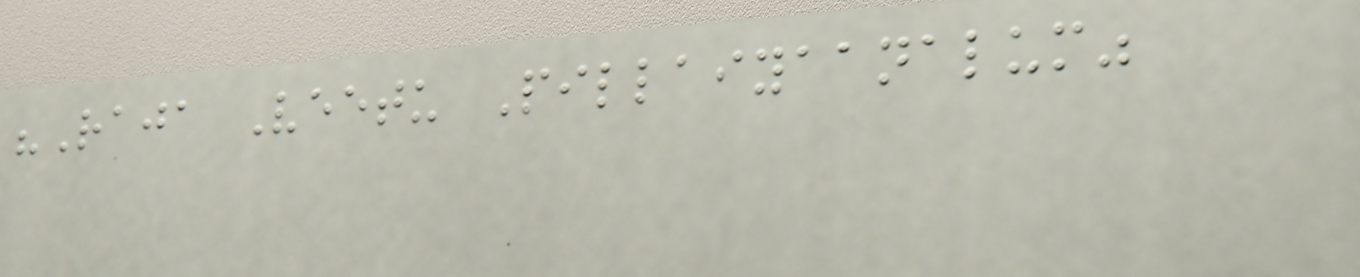"Raja Veetu Pillaiyaanalum"
